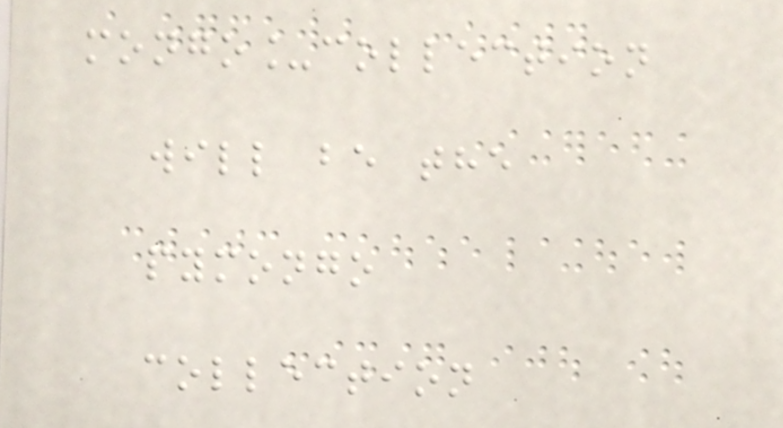mongo_collection
will be the
pymongo
collection
